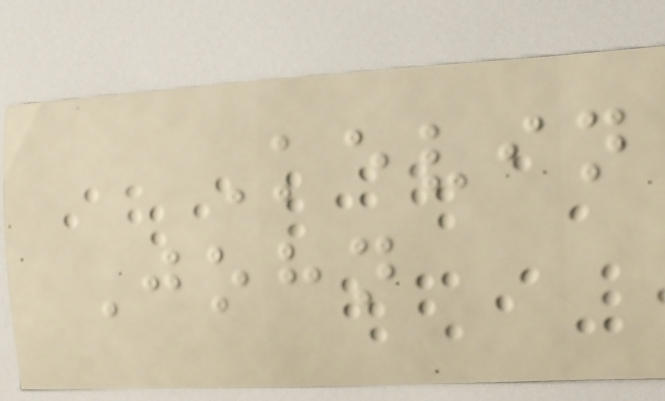Kevin
John
